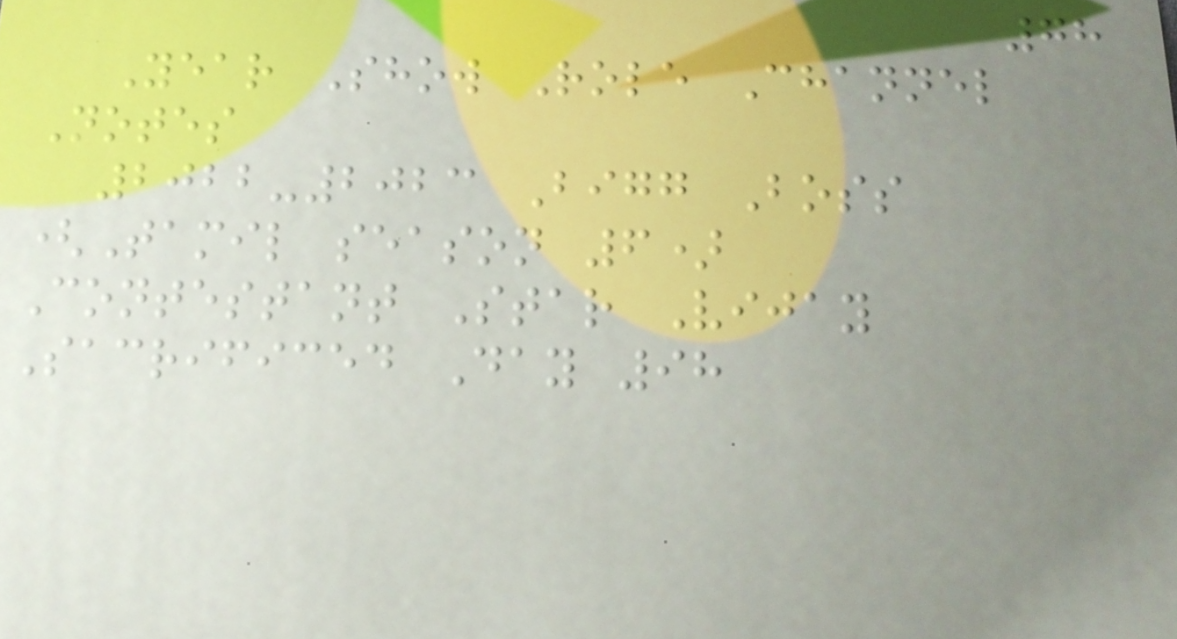78
Year Show Role Channel
Notes
2022-2023 Bigg Boss
(Tamil season 6)
Contestant Star Vijay
Sacrificed Day 98
